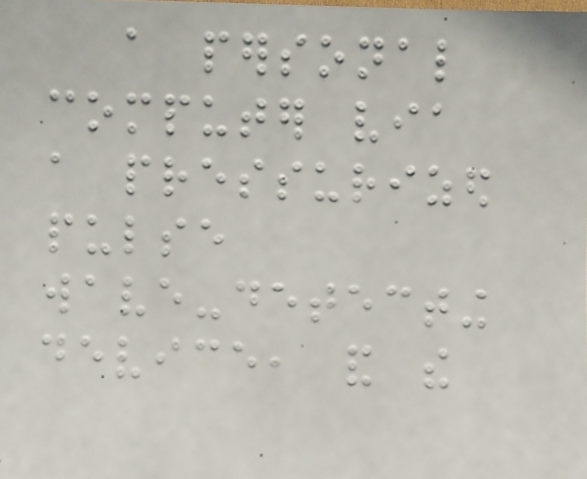a personal
computer via
a pressurized
pulse
wave-detecting
device, and the
